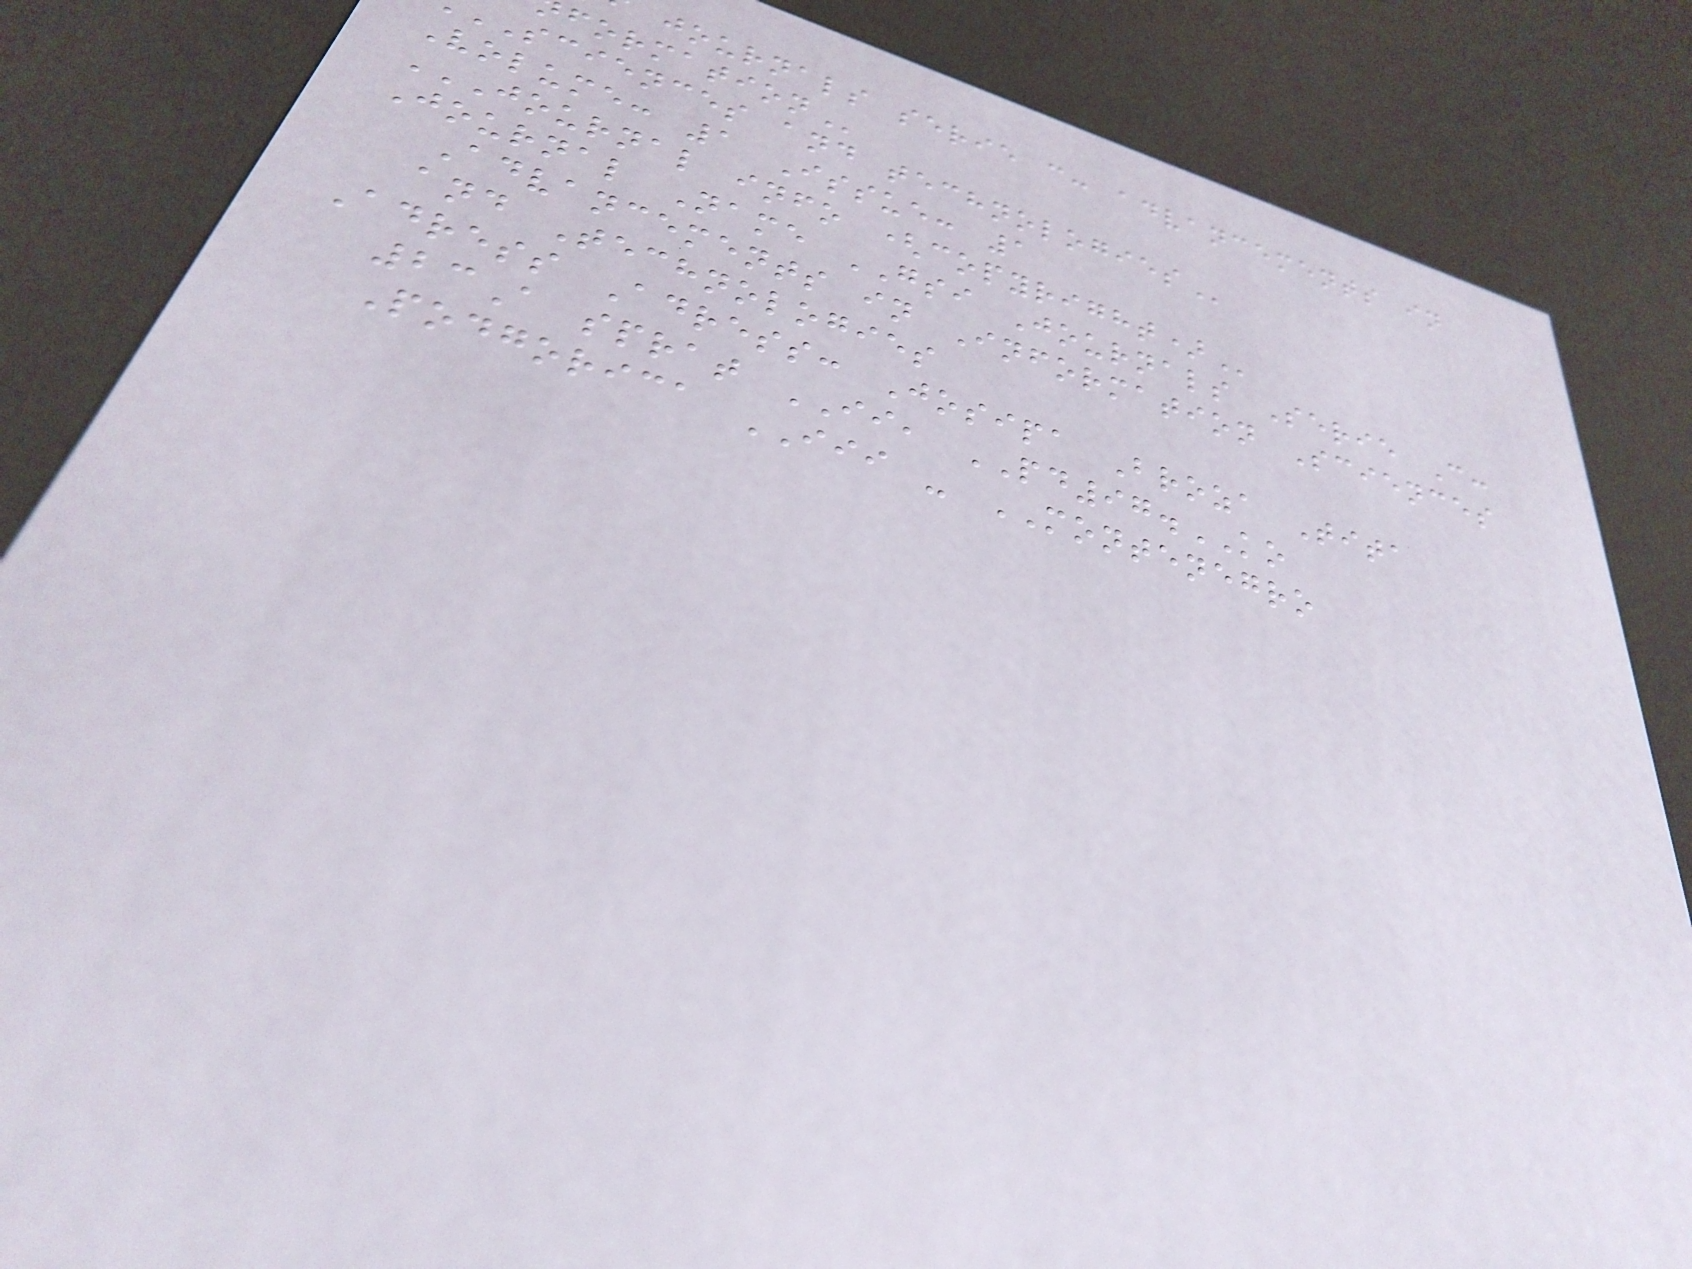journals serie c: advancements in
sciences and
Volume: 1 Issue: 1
JOURNAL INFO (COPYRIGHT)
Journal Name GSI Journals Serie C:
Advancements in Information Sciences
and Technologies
Adress Adress: Josipa Broza Tita
23A sprat II, PD97.KO
Podgorica III - MONTENEGRO
